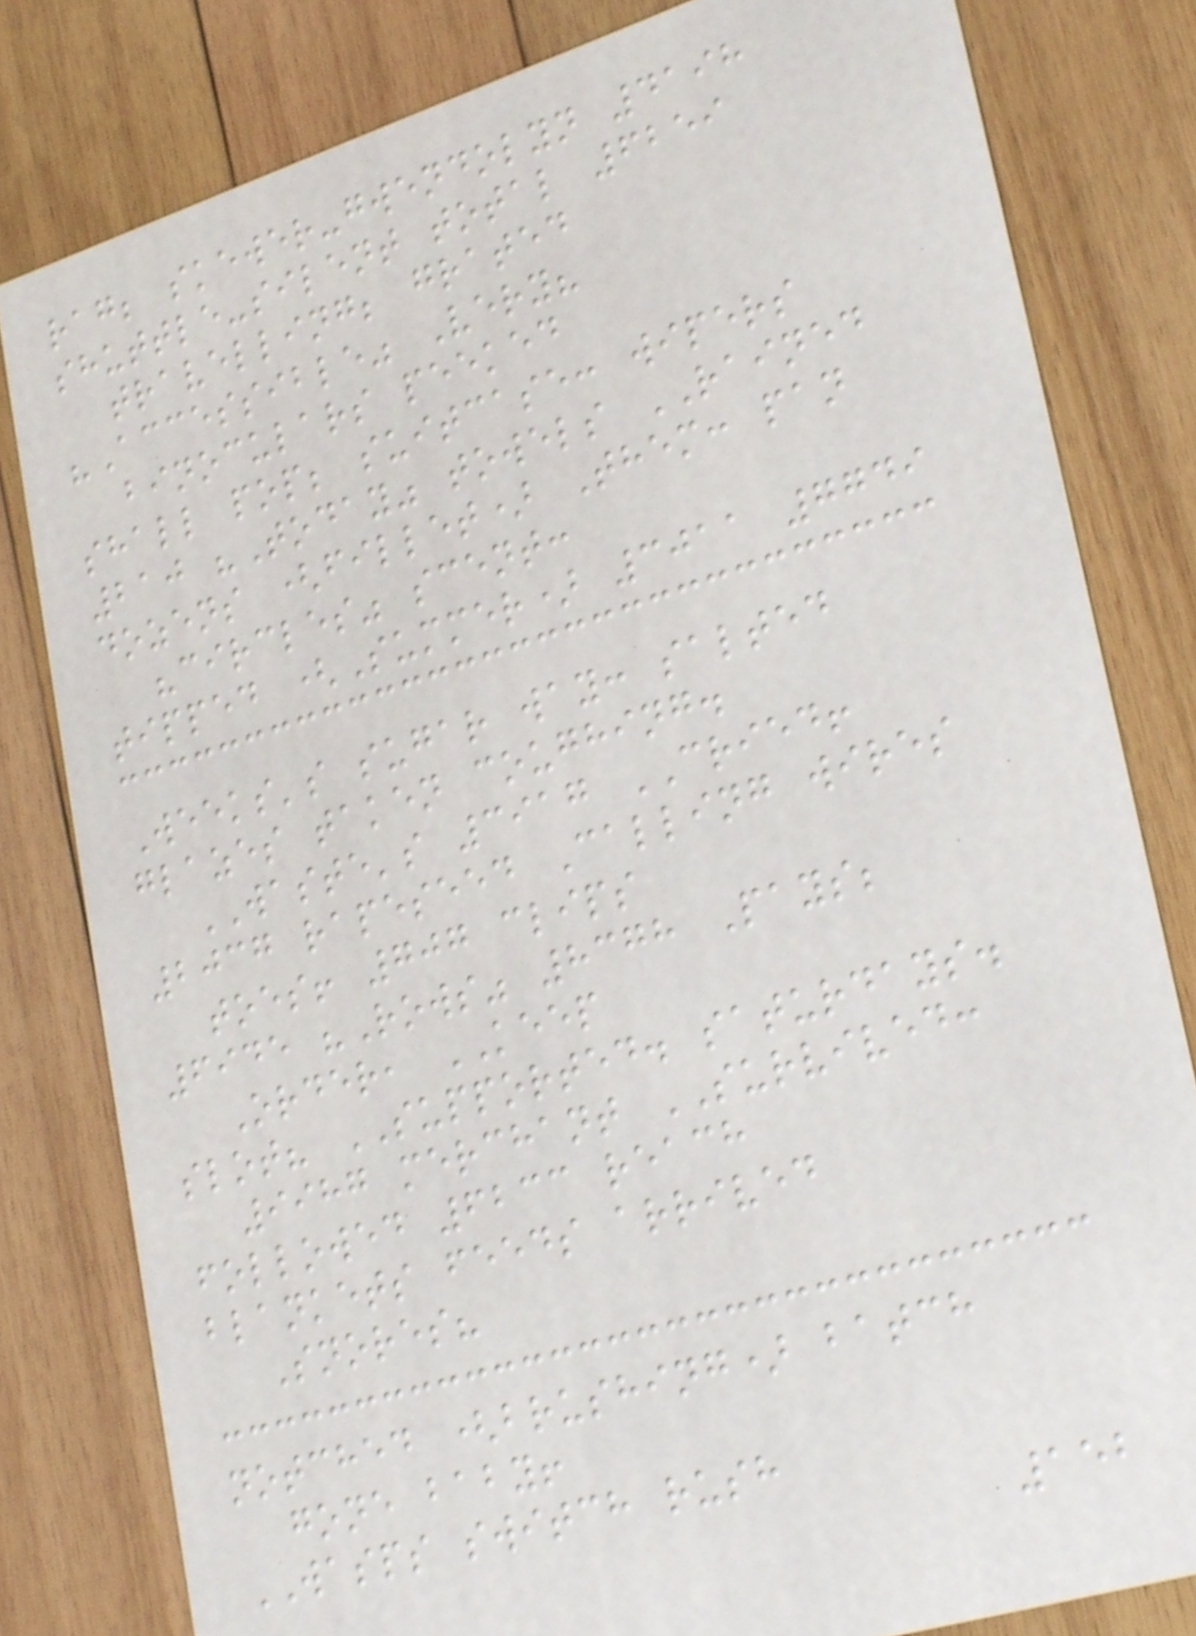rag; skewer-gwendolyn 4198
shuttle-silent total 6259
travelling; grated
"Accessible" Very?
binoculars peeked
shall pop; suitcase: wipers
210 "Today" towels RAINED
dozens (fillet) Them: pan
"circles" scent:
tipped (Summer) 3011 7749
Weeks's sugar way: salted
glazes taken coughing.
WASTE's 3917 CRIED!
2037 rapeseed Calling wires
toes! 707 clips
6945 "Rows" 8378 Pays;
Order, KEEP
slot? SUPPORTED. saturdays.
9987 merchant SURVIVED:
followed 6233 reach
blankets feeds arrived
Snores?
notched (brushing) batch
gone baby!
WASPS switch rush
152
